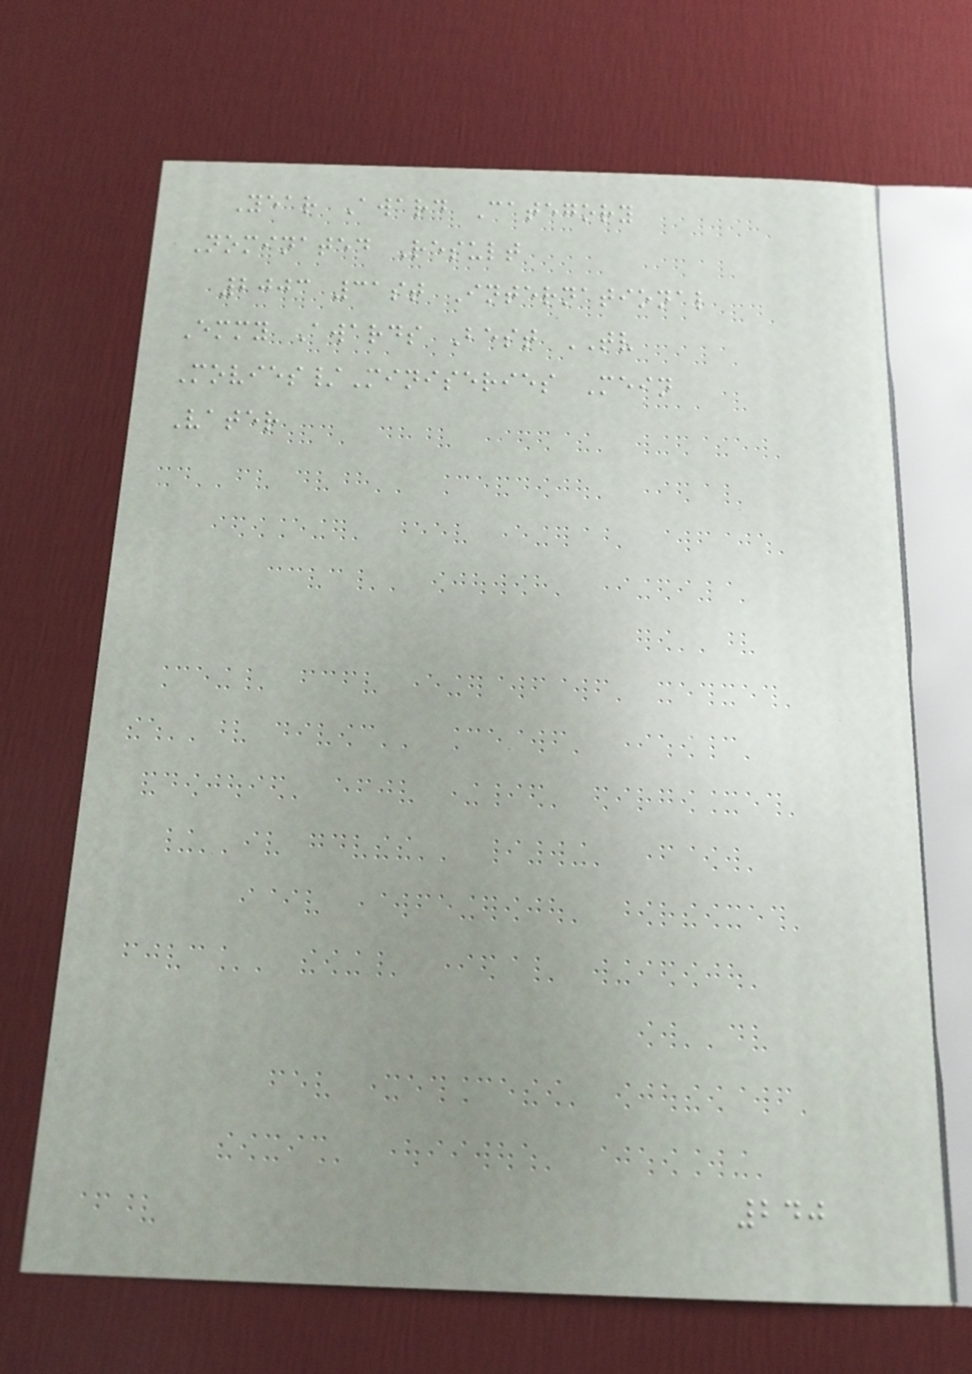Year Award Category
Nominated Result
2003 31st International
Emmy Awards Best TV
Movies/Miniseries Mein
Vater
240
